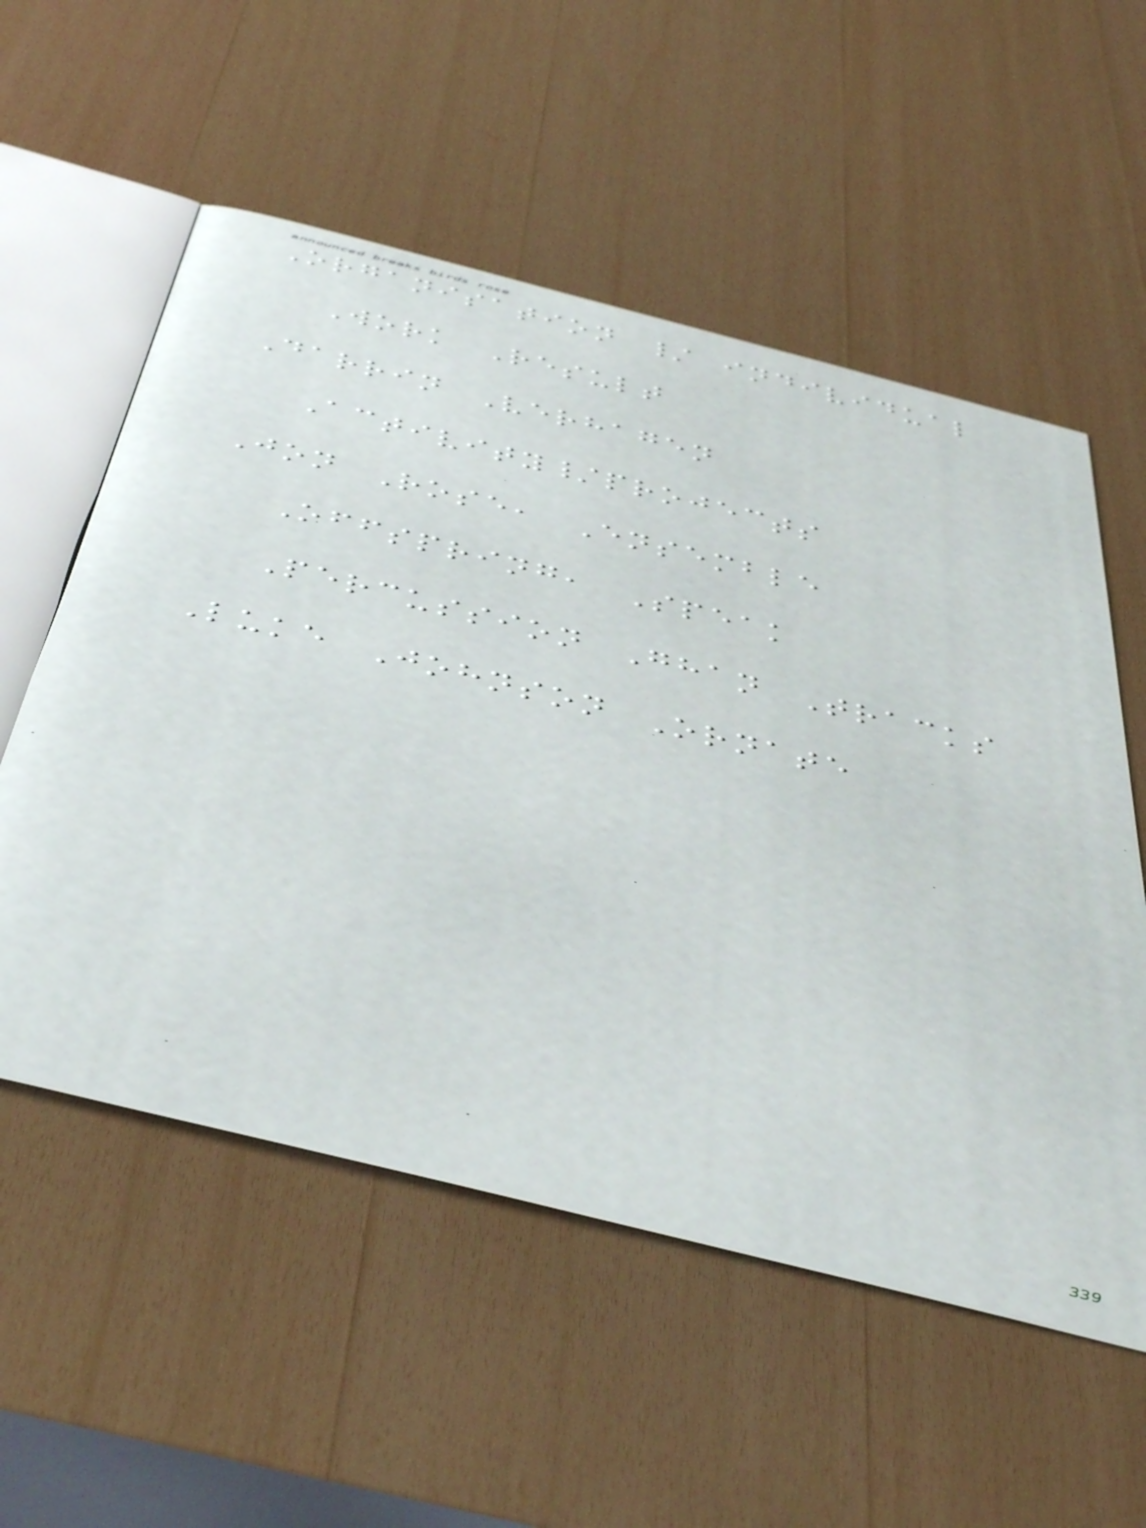Organisation / individual
Work Result
Darrin Verhagen
Activity/projects
Jon Rose, Ensemble
Offspring, Speak
Percussion Ghan Tracks
Luke Johnson Ornate
